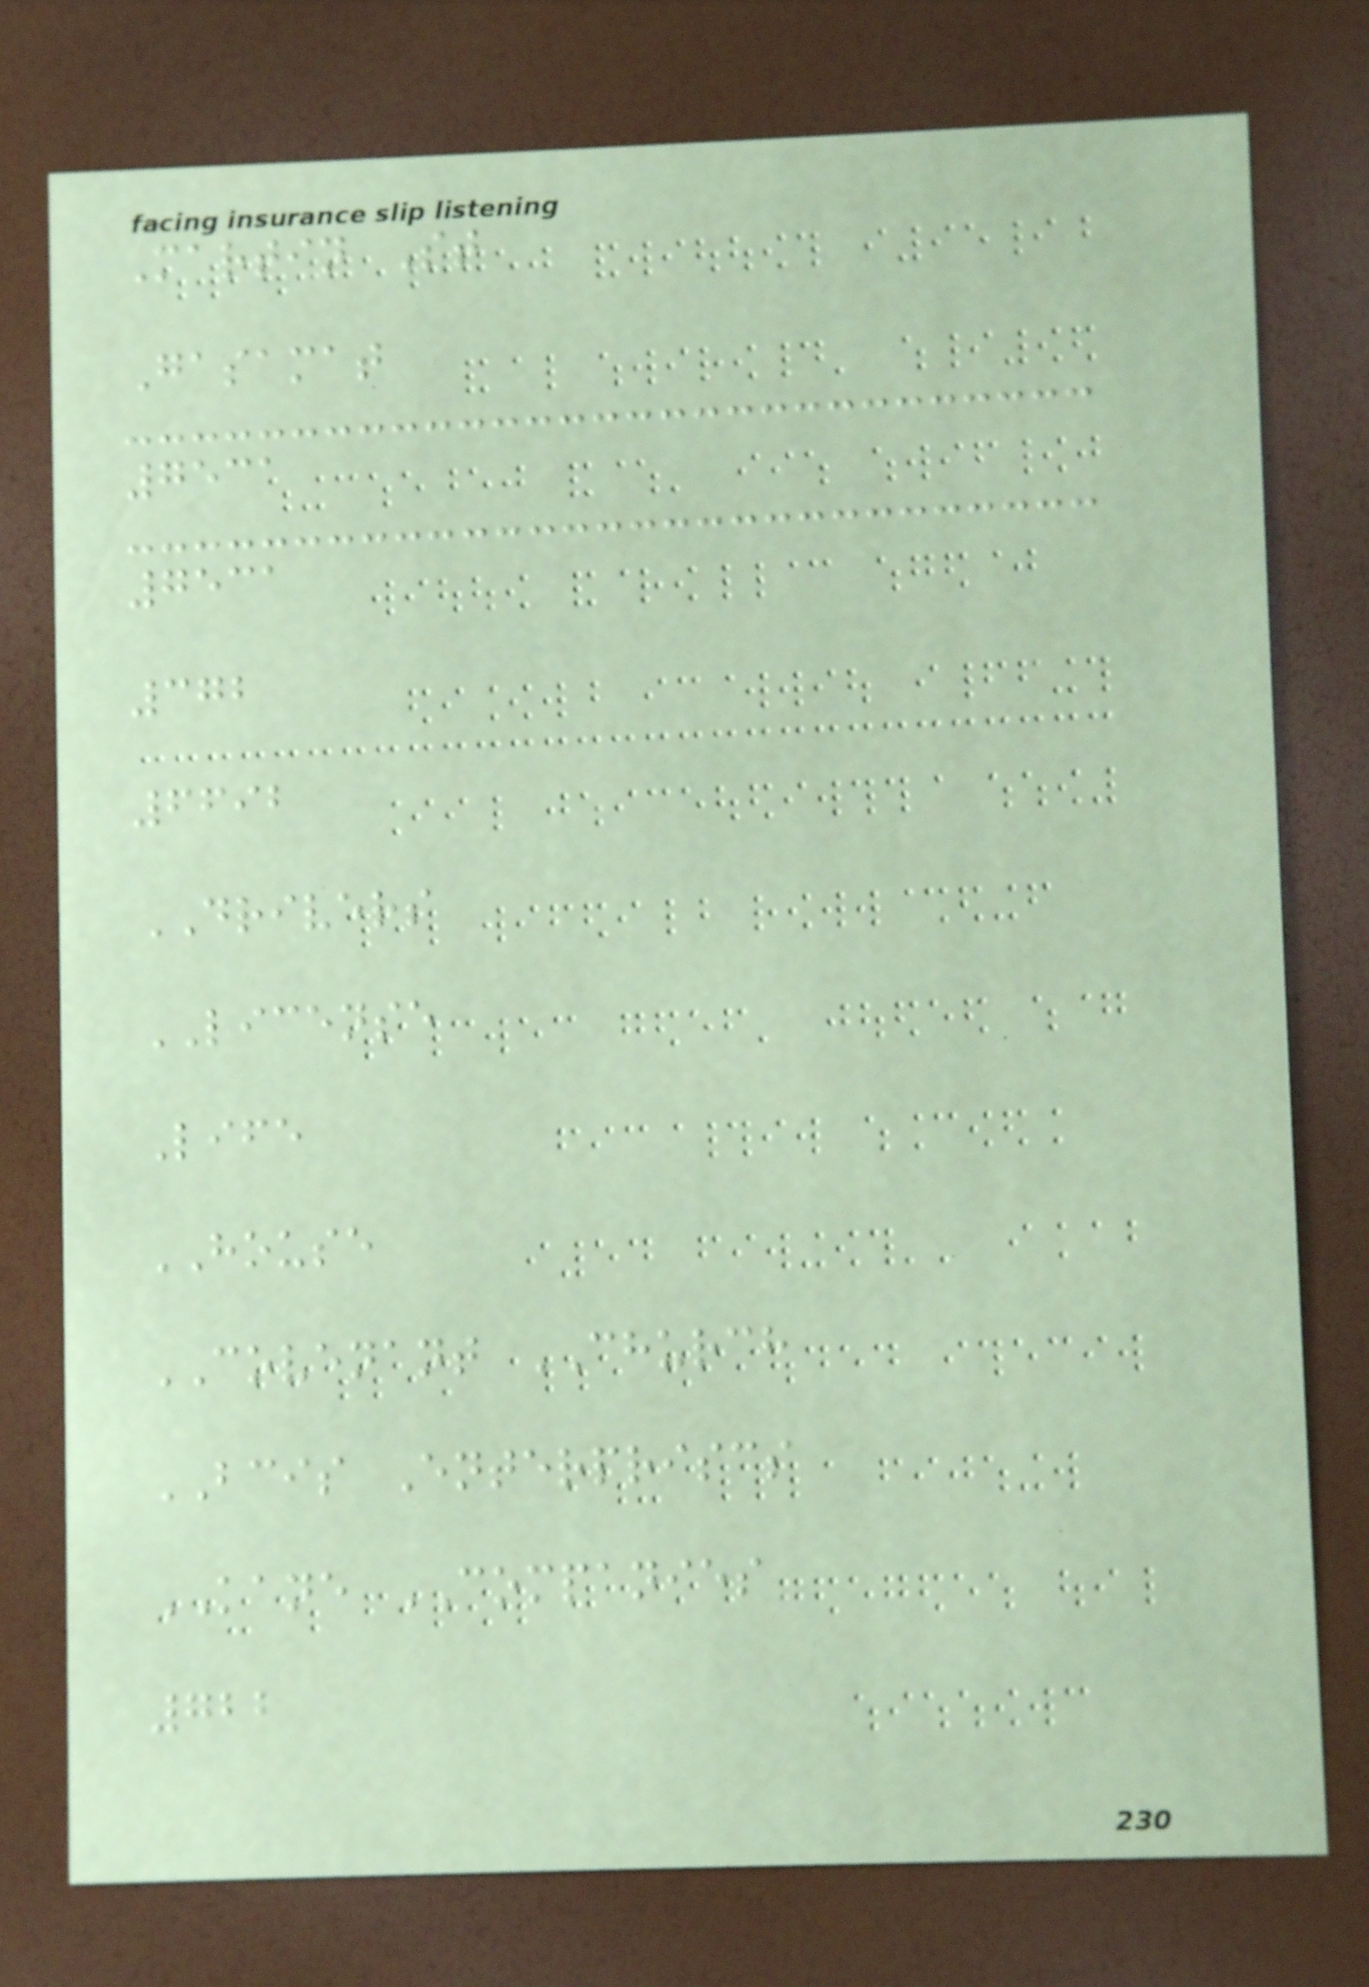Martin St
Gasamat
7531
7531
372
6692
DRIVERS
LICENSE
Life
HOUSE
COVENANT CHURCH
BCIS Enterpriscs
KANE COMPANIES
722
